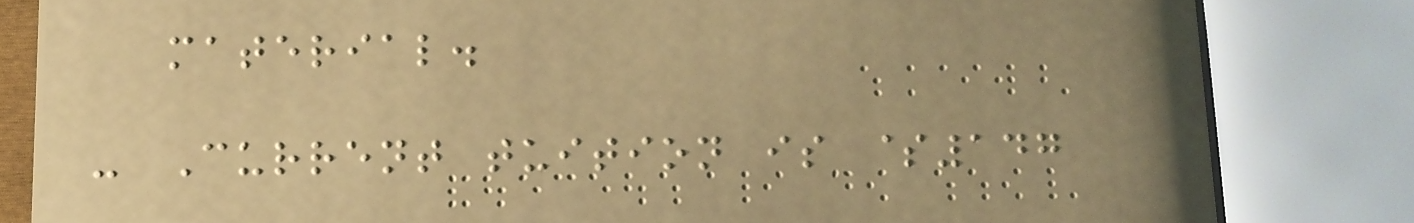material.
- Current tuition is $147
